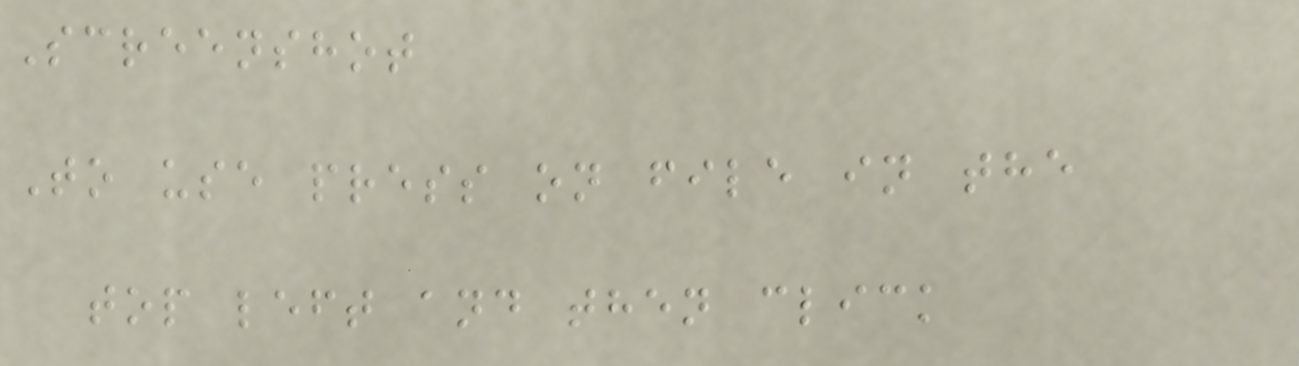Screenshot
To use press on file in the
top left and then click
